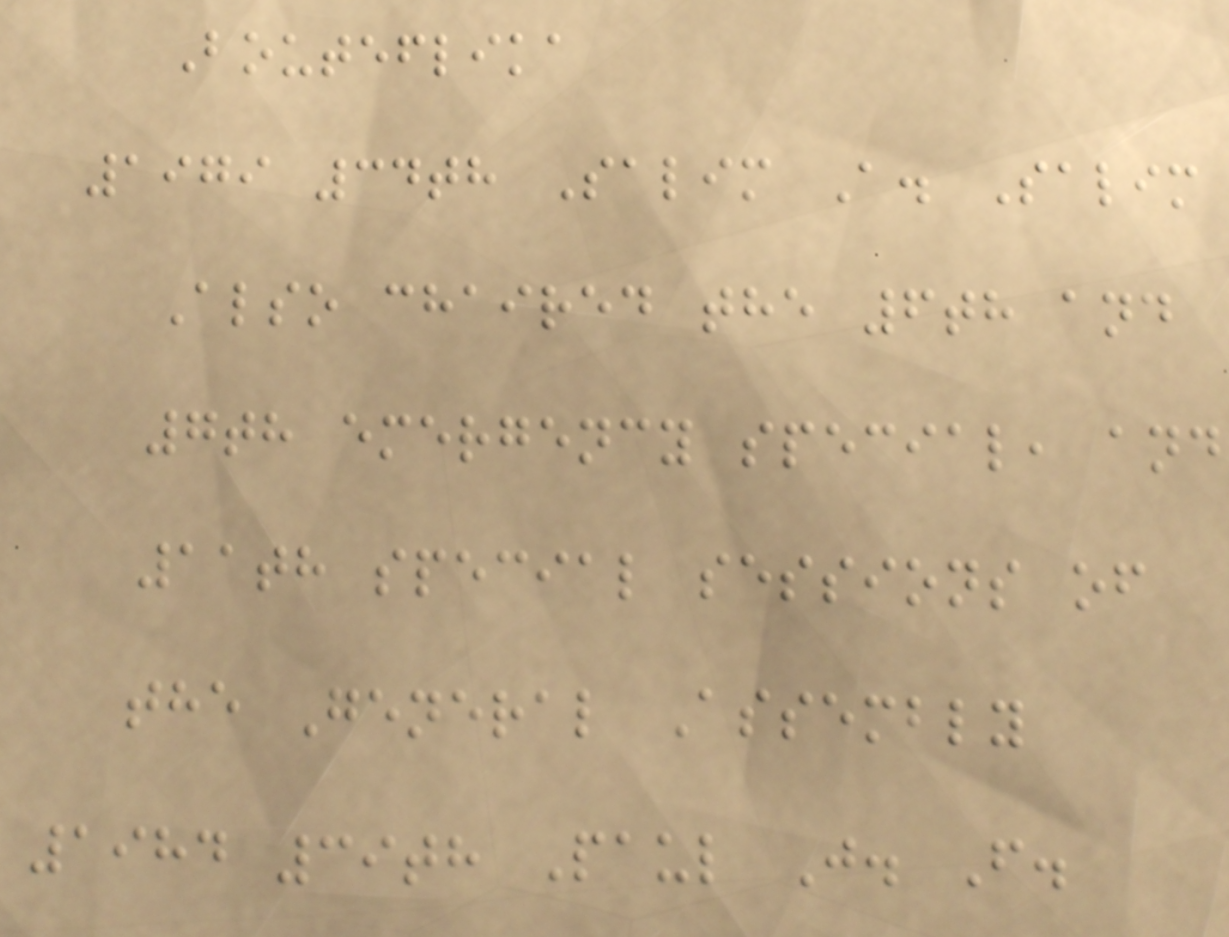Bouteflika
1979 34th Salim A. Salim
Also chaired the 6th and
7th emergency special, and
11th special sessions of
the General Assembly
1984 39th Paul J. F.
